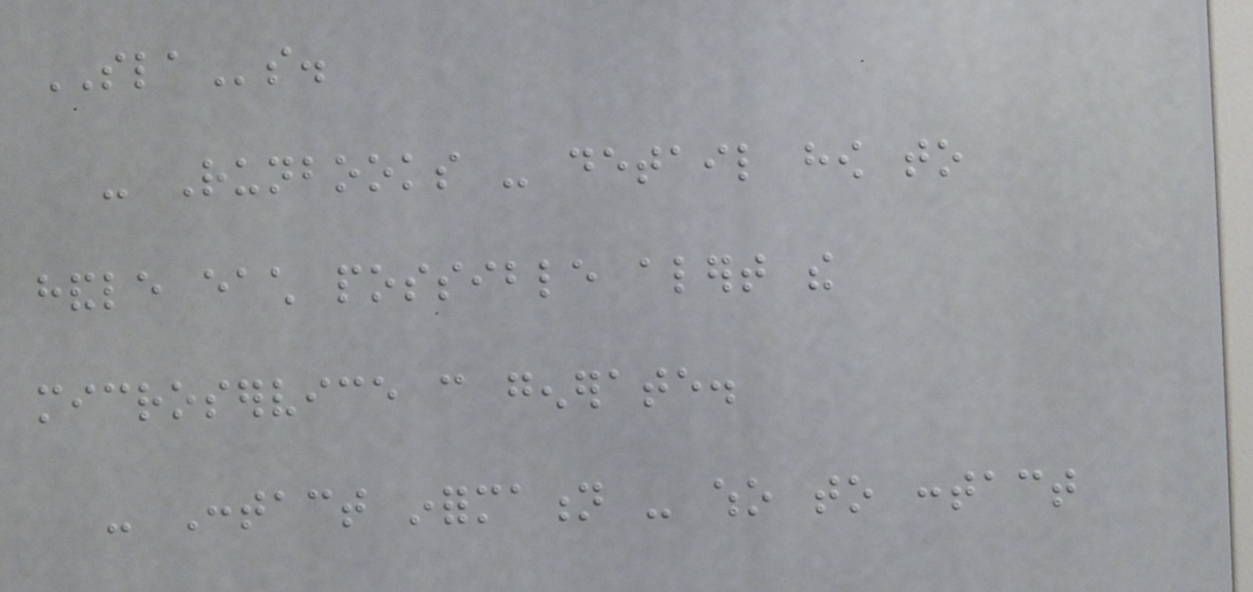SLAs.
- Runbooks - detail how to
handle each possible alert the
microservice can generate.
- Contact information - who to contact
